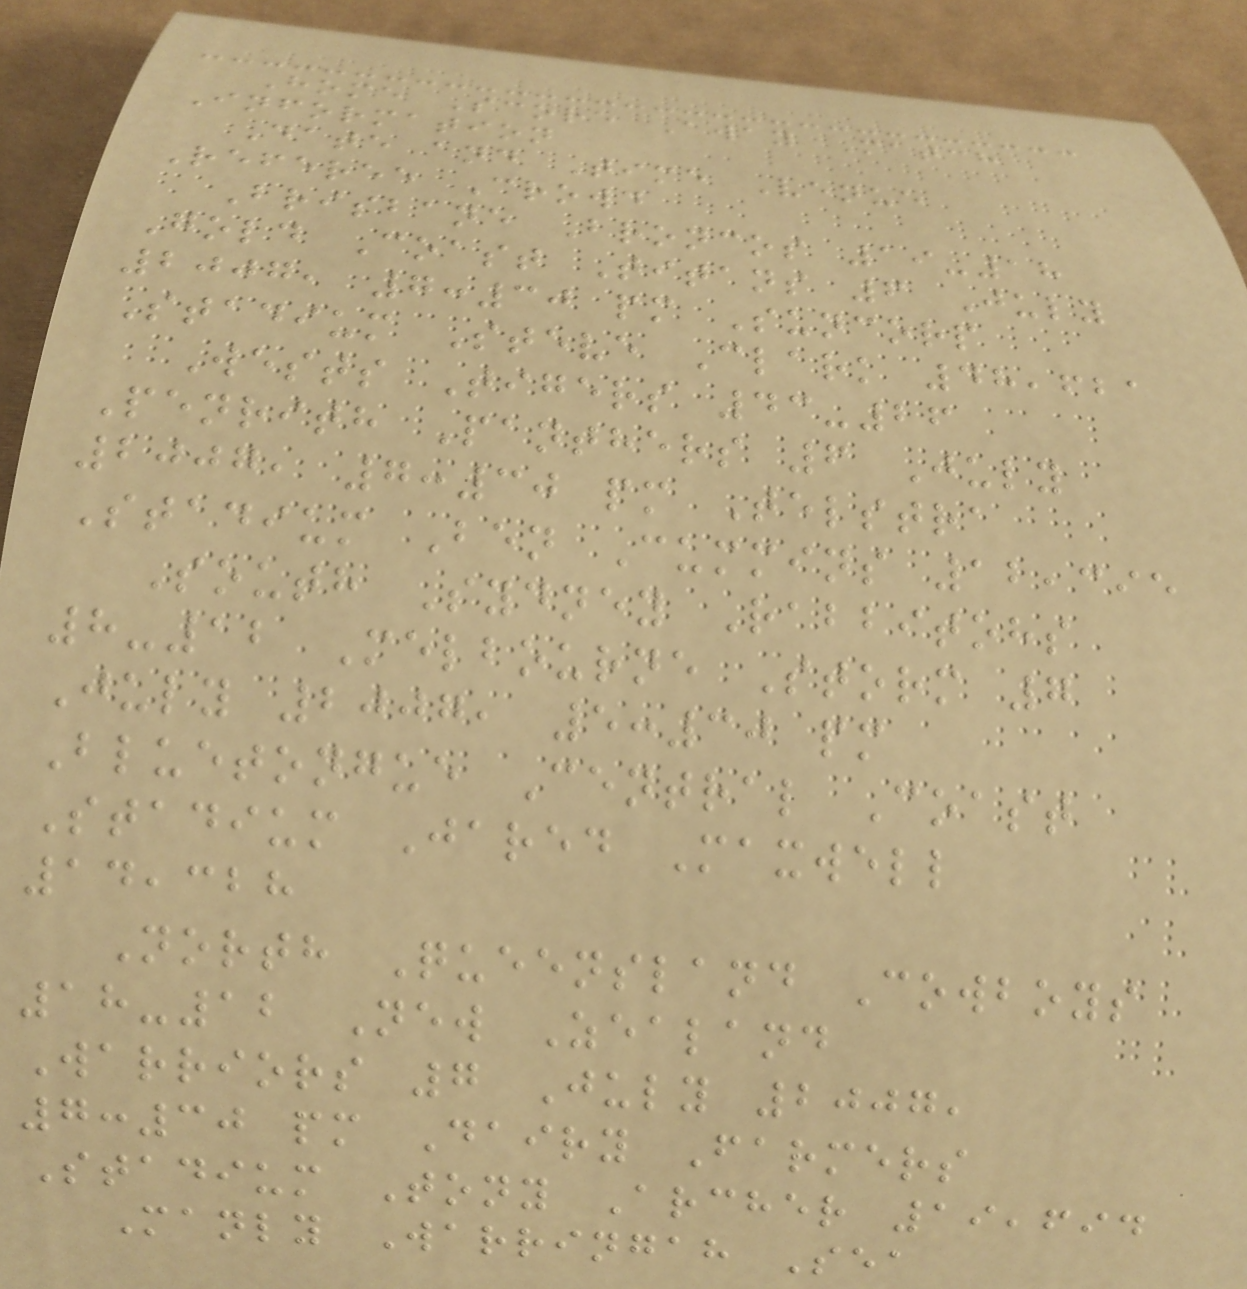Home Score Away Match
Information
Date and Time Venue
Referee Crowd
Brisbane Broncos 19-18
Gold Coast Titans 6 July
2007, 7:30 pm Suncorp
Stadium Steve Clark 48,621
Wests Tigers 43-26
Penrith Panthers 6 July
2007, 7:30 pm Telstra
Stadium Ben Cummins 12,395
South Sydney Rabbitohs
8-12 Melbourne Storm 7
July 2007, 5:30 pm
Bluetongue Central Coast
Stadium Jared Maxwell
14,328
North Queensland Cowboys
18-12 New Zealand
Warriors 7 July 2007,
7:30 pm Dairy Farmers
Stadium Tony Archer 19,694
Manly Warringah Sea
